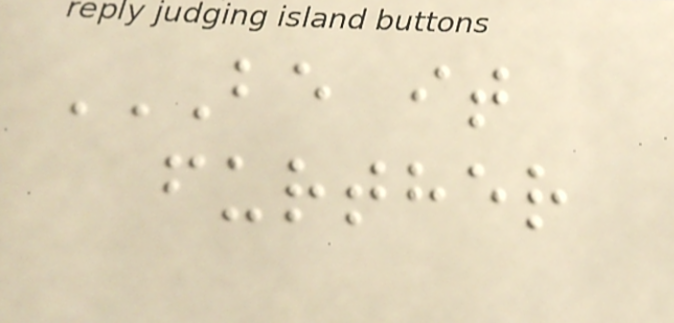BE IT
FURTHER
